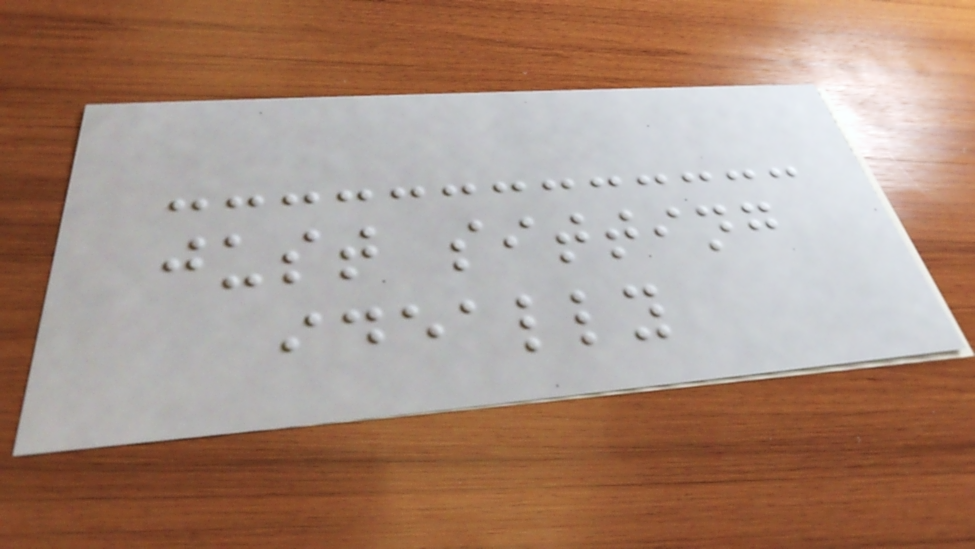just sitting
ideally
